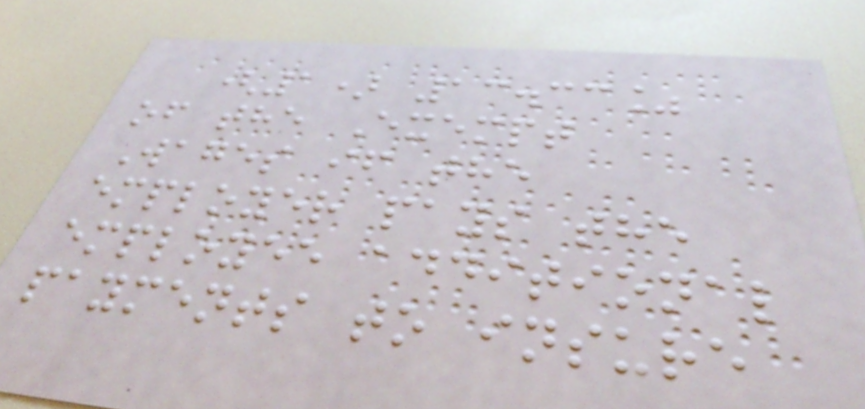(1) 13.33%
of the Exempt
Wages if the
employer pays the
employee additional
payments to insure
